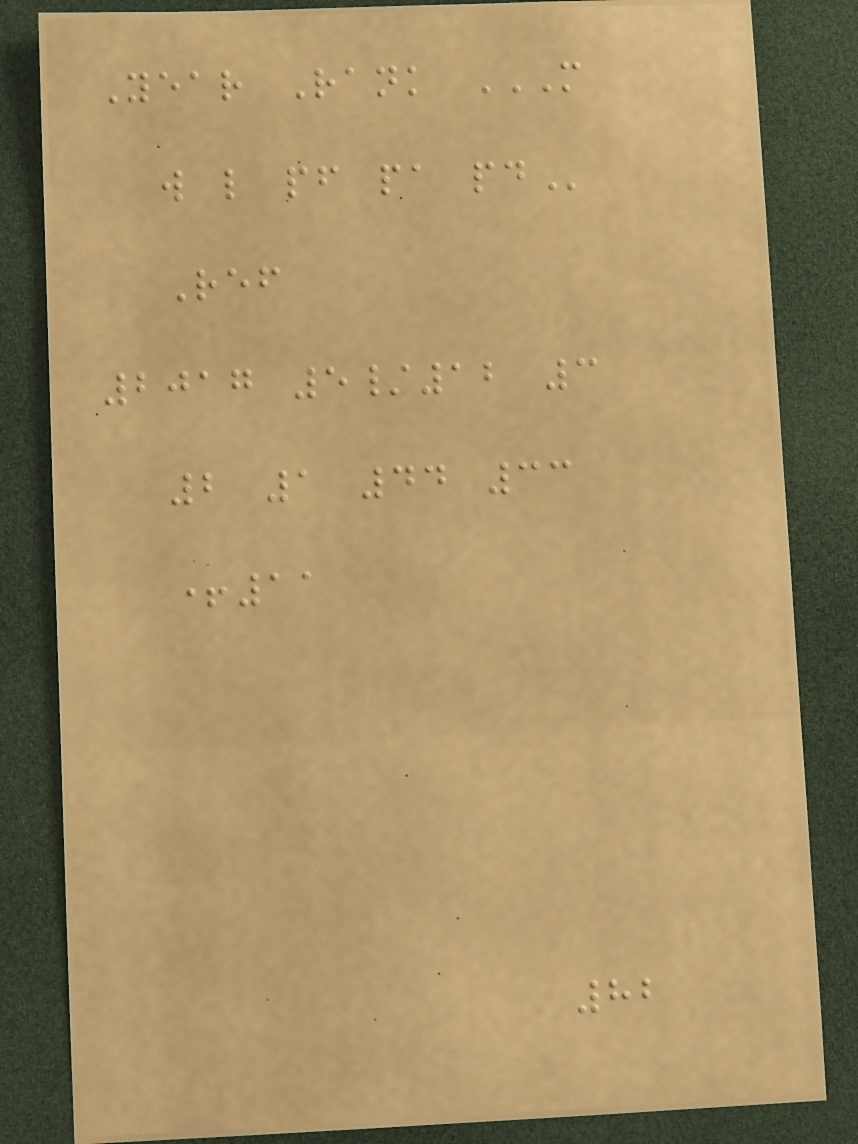Year Rank M
W L PF PA PD
Ref
2017 5/12 3
2 1 44 33
+11
82
